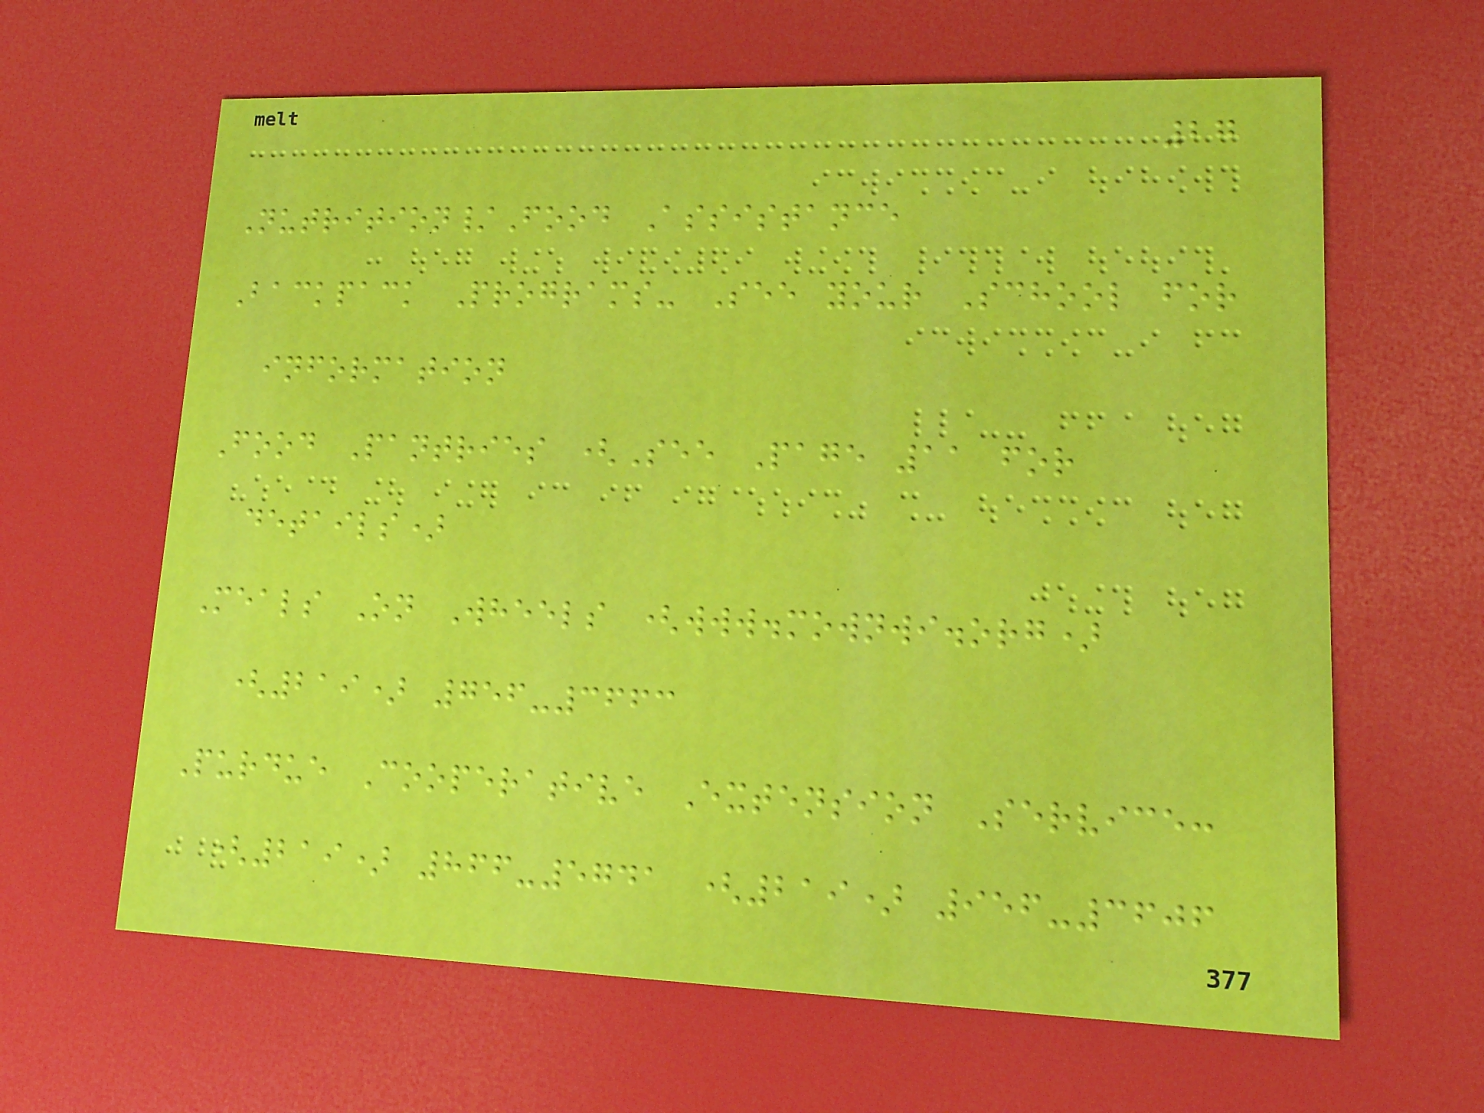27
Nutrition/Food Assistance
Backpack Programs- See your School for
information
Food Pantries (See Page 11 for
details)
Meals On Wheels (www.mownwi.org)
(219) 756-3663
Purdue Cooperative Extension Service:
(219) 866-5741 (219) 956-3606
